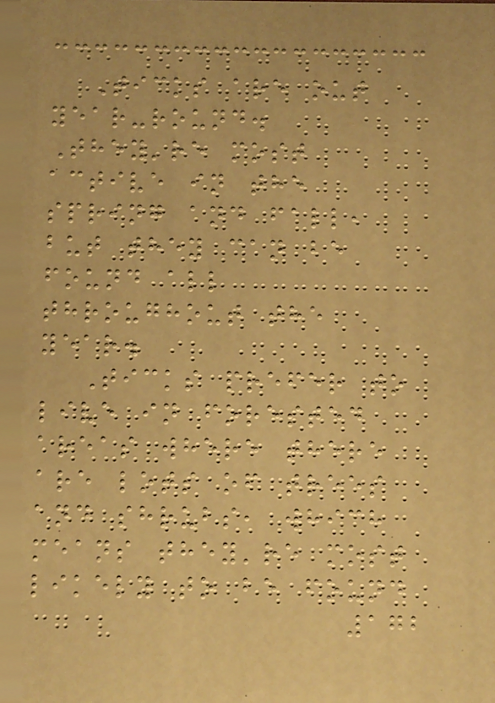Ticks are out
year-round.
They're most
active in the
spring and fall,
but they can be
found all
throughout the
year.
Ticks prefer to
live in forested
areas where there
are lots of trees
and shrubs, which
means they're most
likely to be found
172
